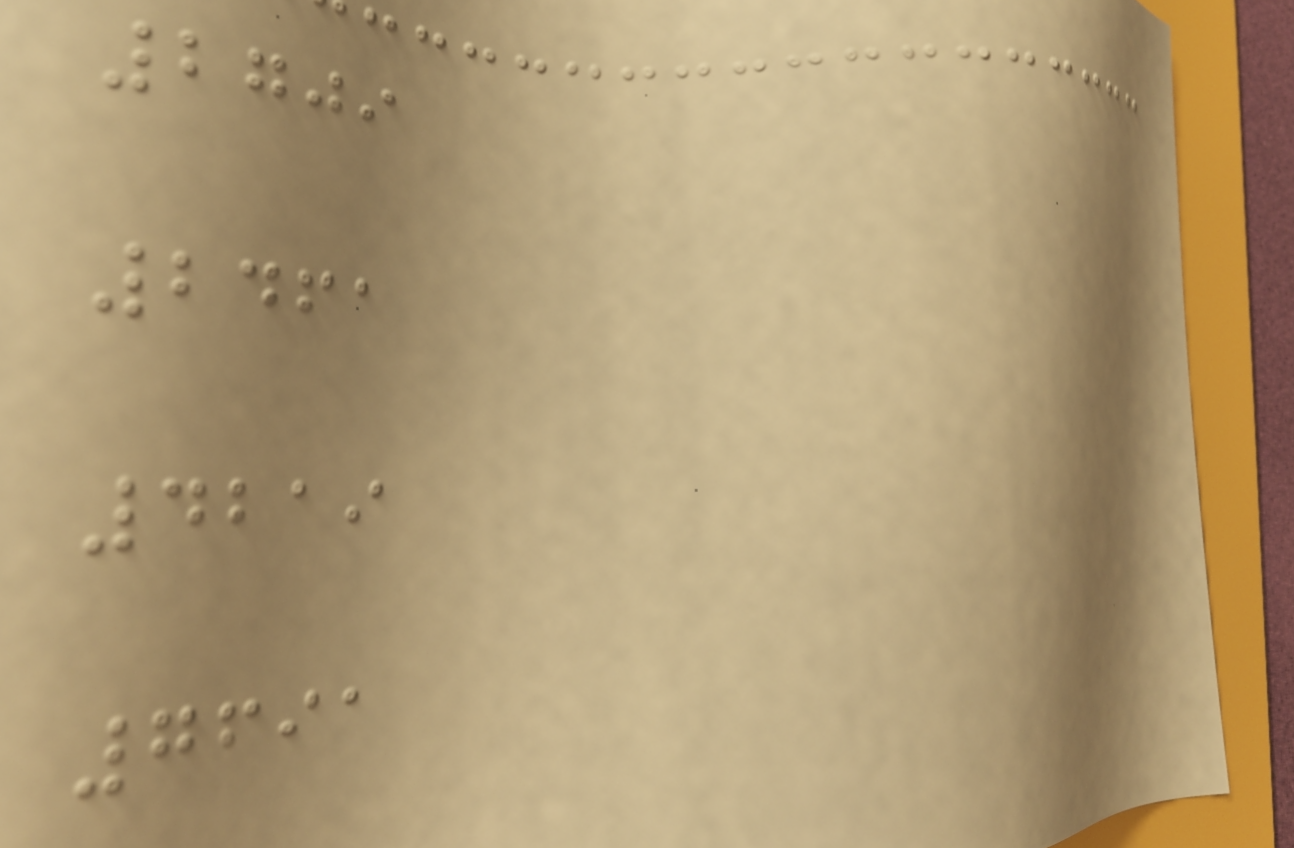2709
2461
4219
7691
